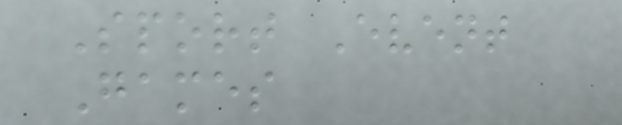Sport Event
Games
